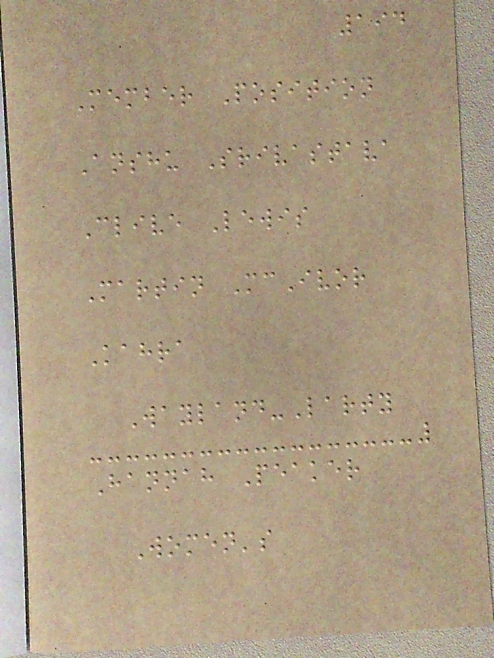194
Member Position
Anshu Srivastava
Clive Lewis
Martin McIvor
Kahra
Wayland-Larty
Hannah Peaker
Women's
